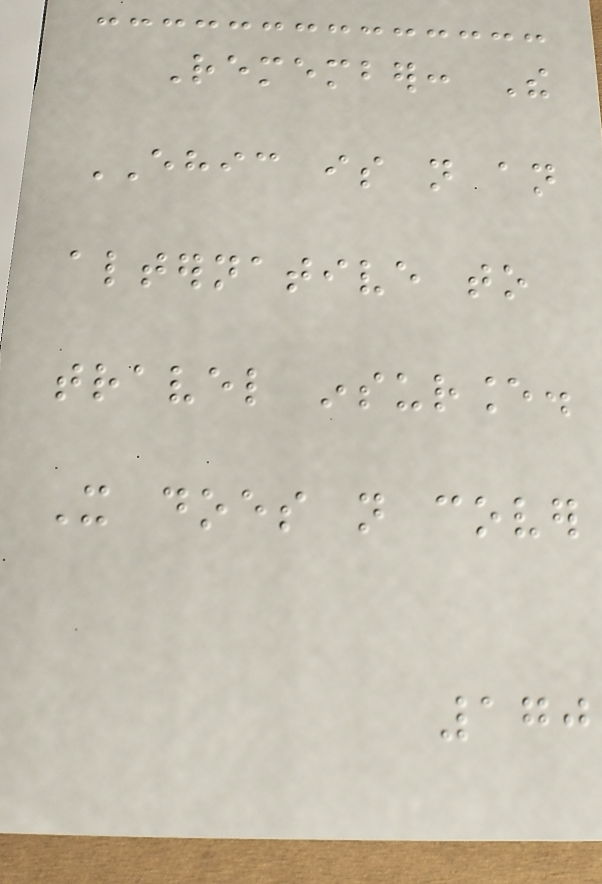Remember: The
EHIC is not an
alternative to
travel insurance.
It does not cover
170
